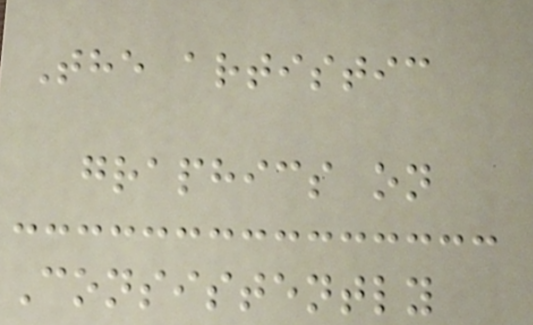The artistic
graphics on
Consistently
